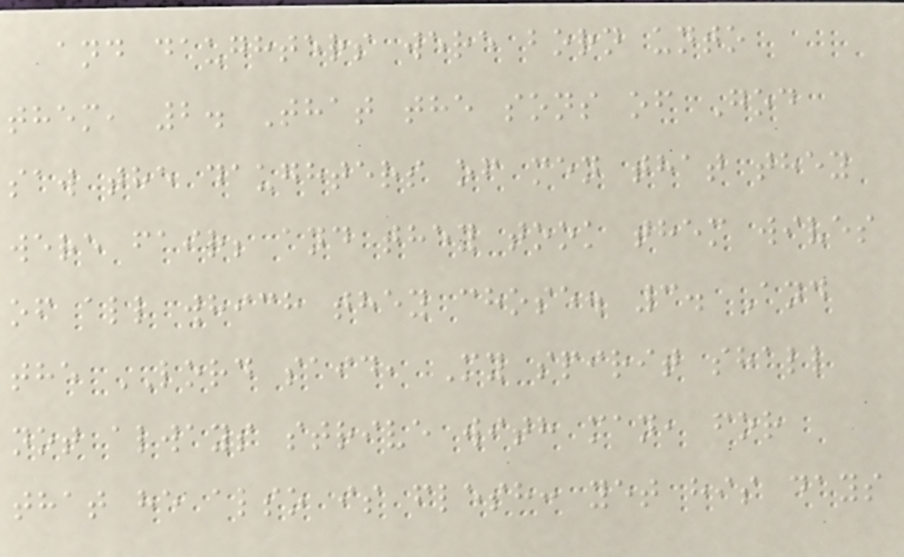and daughters were born unto
them, 2. That the sons of God
saw the daughters of men that they
were fair; and they took them wives
of all which they chose. 3. And
the LORD said, My spirit shall
not always strive with man, for
that he also is flesh: yet his days
